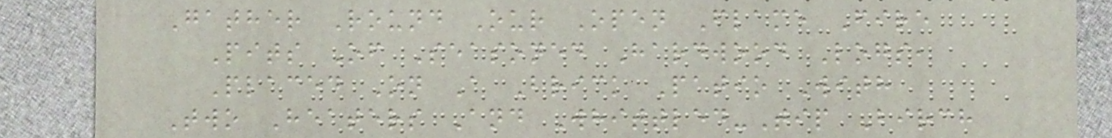Gather Round Our Open Flame Fire
Pits Of Seasoned Hardwood Logs,
Placed On A Brick Patio With
Two Heaters And Whittled-Tip Birch
